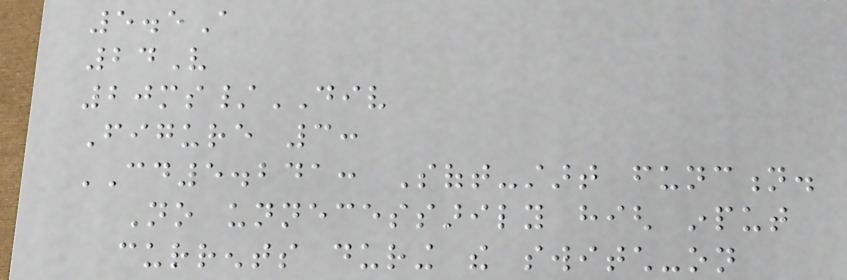5.5A
24V
20ms/DIV
Figure 3:
CD5.241: Soft-start function.
No unnecessarily high input
currents during the switch-on
